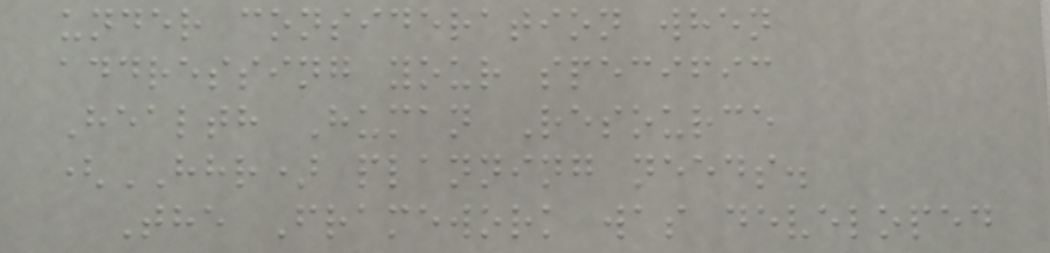under consideration when
addressing your specific
Health Human Resource
(HHR) planning needs.
The Framework was developed
